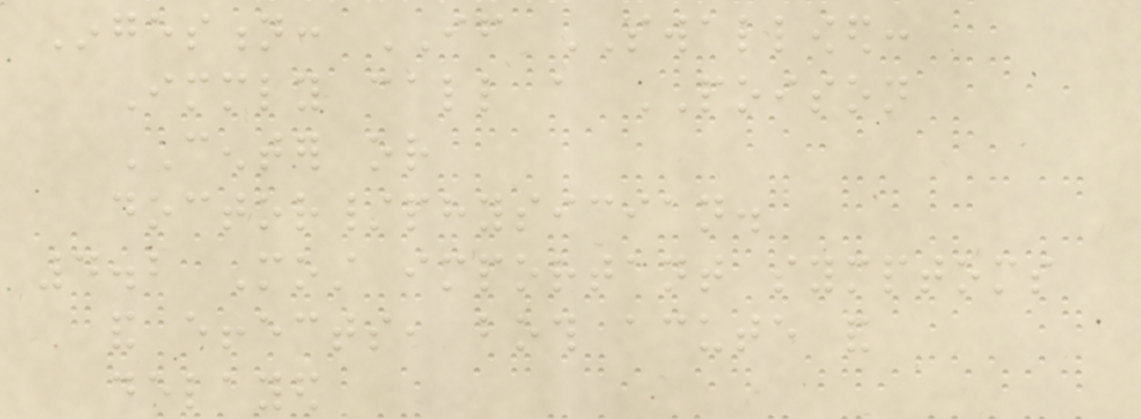Ingestion: IF SWALLOWED:
Immediately call a POISON
CENTER or
doctor/physician.
4.2 Most important symptoms
and effects, both acute and
delayed
